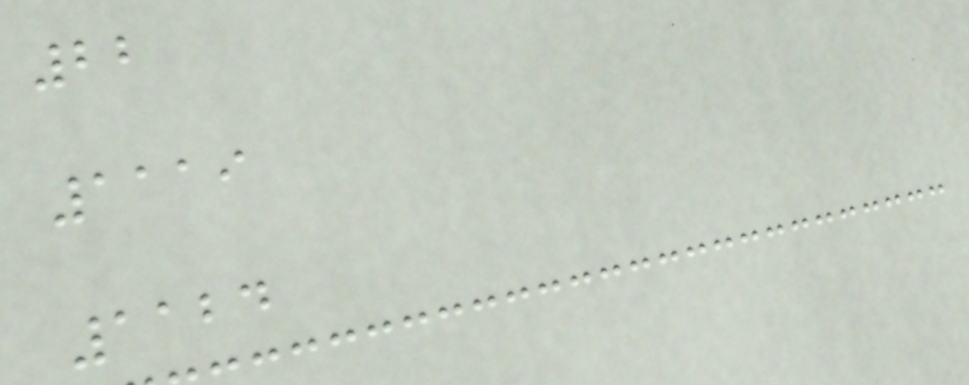22
1119
1124
